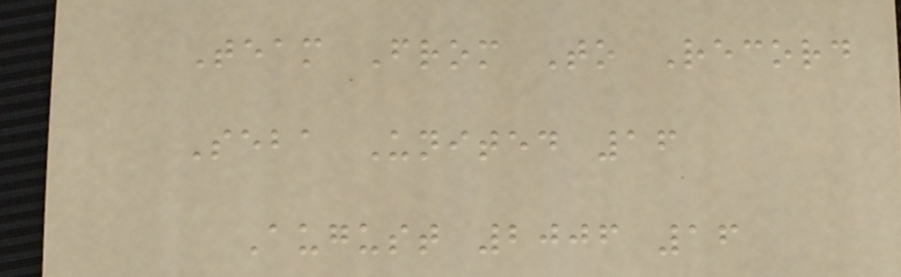Team From To Record
Seba United 16
August 2006 16
